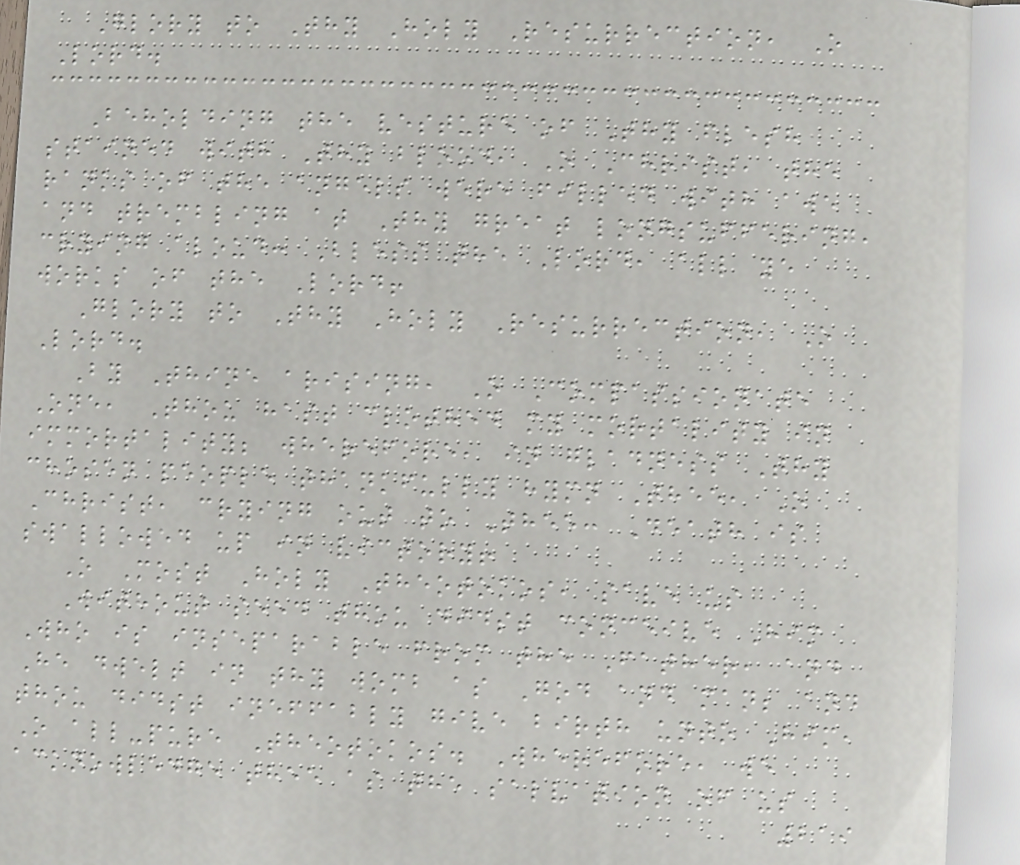Glory to Thy Holy Resurrection, O
Lord.
Beholding the vesture of Thy flesh
stained with Thy blood, O Christ, the
ranks of the angels were filled with awe
and trembling at Thy great longsuffering,
crying aloud: Bless the Lord, all ye
works of the Lord!
Glory to Thy Holy Resurrection, O
Lord.
By Thine arising, O Compassionate
One, Thou hast clothed my mortality in
immortality; wherefore, in gladness Thy
chosen people thankfully hymn Thee, O
Christ, crying out to Thee: Death is
swallowed up in victory!
O Most Holy Theotokos, save us
Without seed thou didst conceive Him
Who is inseparable from the Father, and
He dwelt in thy womb as God and man; and
thou didst ineffably give birth unto Him,
O all-pure Theotokos. Wherefore, we
acknowledge thee as the salvation of us
219
